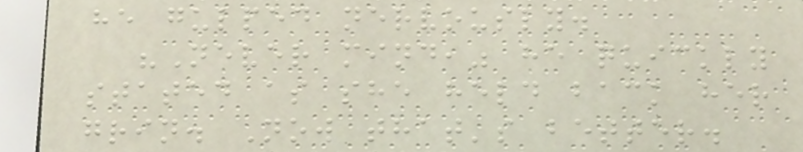he gulped nervously.
"Never mind," he quickly
stated as she held back her
grin. Now that's better.
